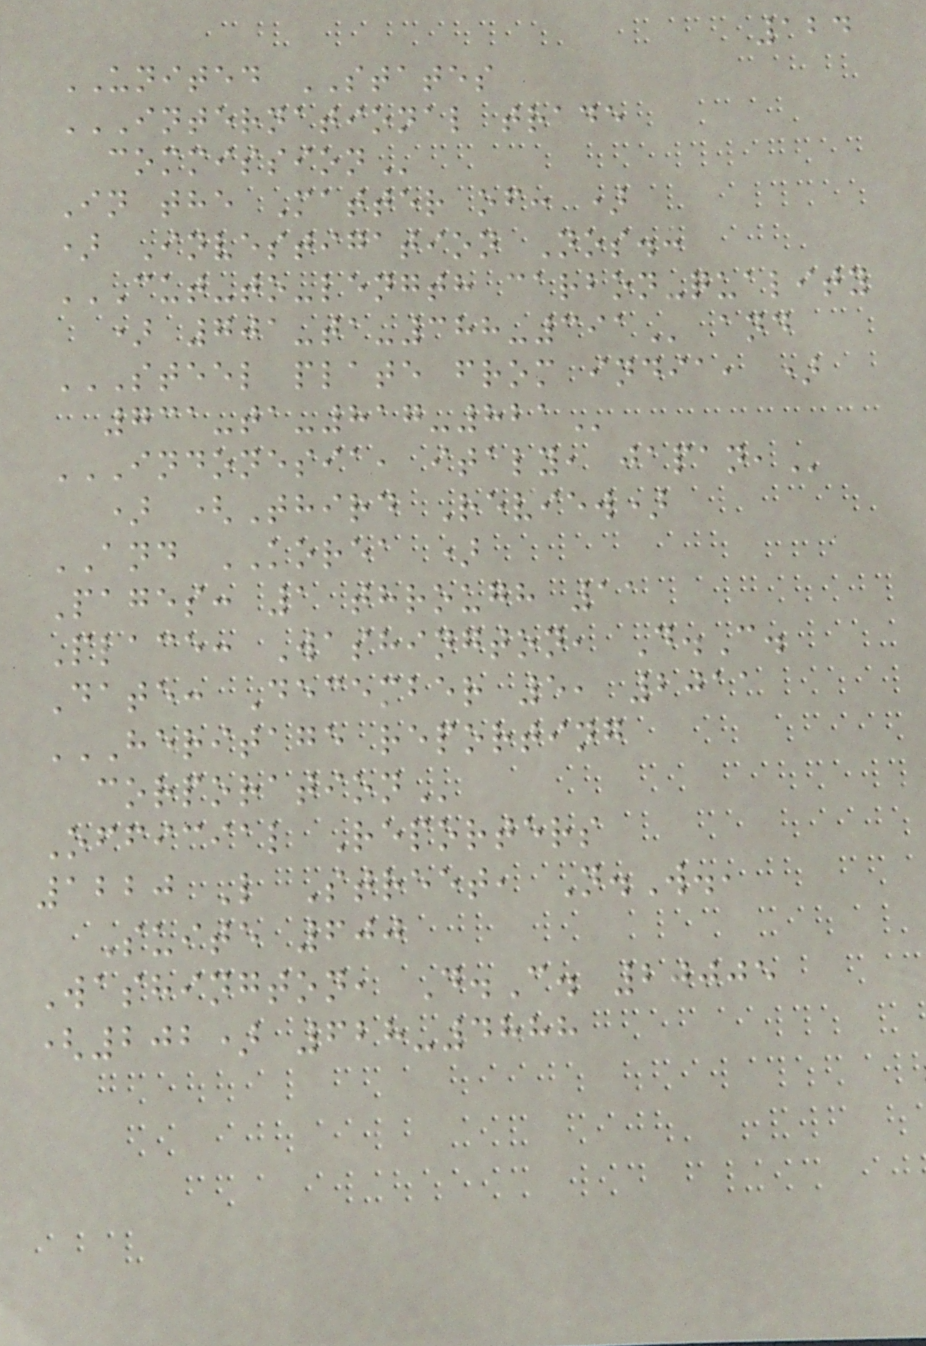124
UNITED STATES
INTERNATIONAL TRADE
COMMISSION
In the Matter of: )
) Investigation Nos.:
CUT-TO-LENGTH CARBON-QUALITY
) 701-TA-388-391 and
STEEL PLATE FROM INDIA, )
731-TA-817-821
INDONESIA, ITALY, JAPAN,
) (Third Review)
AND KOREA )
Pages: 1 through 11
Place: Washington, D.C.
Date: December 5, 2011
HERITAGE REPORTING
CORPORATION
Official Reporters
1220 L Street, N.W.,
Suite 600
Washington, D.C. 20005
(202) 628-4888
